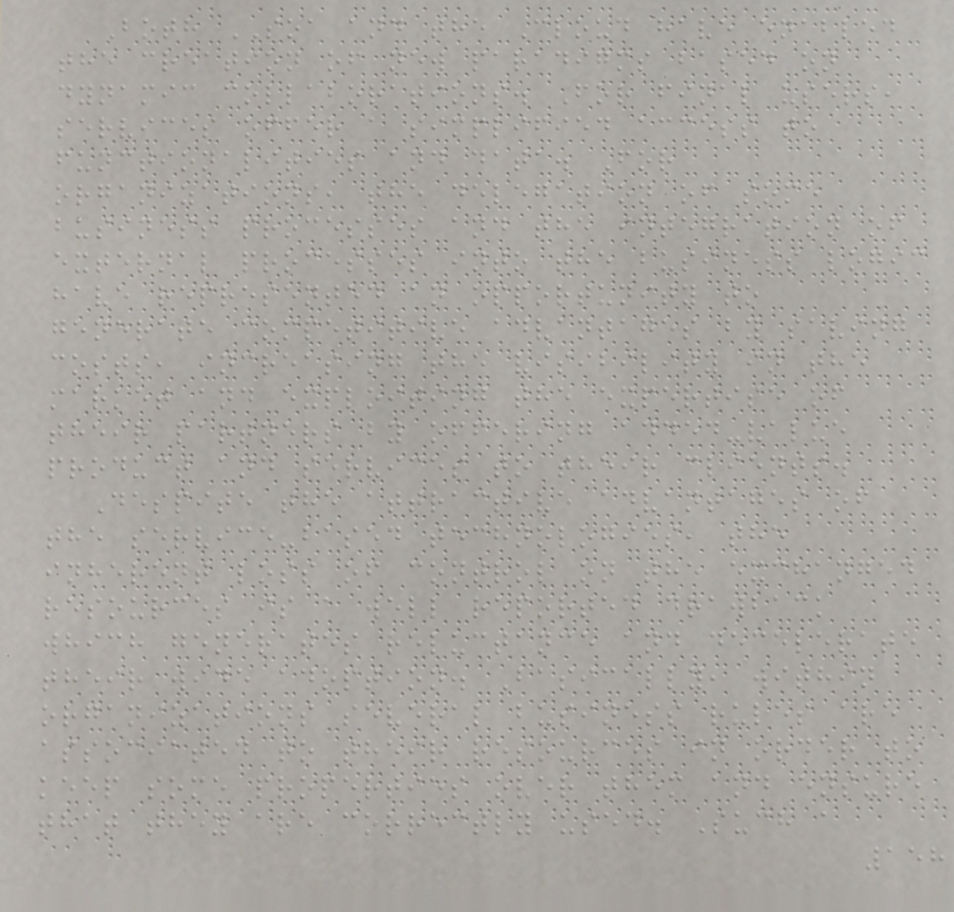Both SOA and the Cloud have enabled
the creation of new paradigms based on
dynamic collaborations. For final users,
services offer a simplified access to
functionalities and data. For
organizations, the delegation of some
business processes and the integration of
external processes into the business logic
have represented an opportunity to
generate competitive advantages by saving
costs, increasing the visibility in the
market and exploiting the expertise of
their partners by offering added-value
product and services to their clients.
Despite the attractive advantages of
the service-based technologies, the
inherent loss of control on the exchanged
resources is a well reported drawback
which generates reluctance and decelerate
their wide adoption. Basically, within
organizations several business rules are
associated to their resources in order to
keep some properties over them and ensure
that they are correctly used. Such a
158
